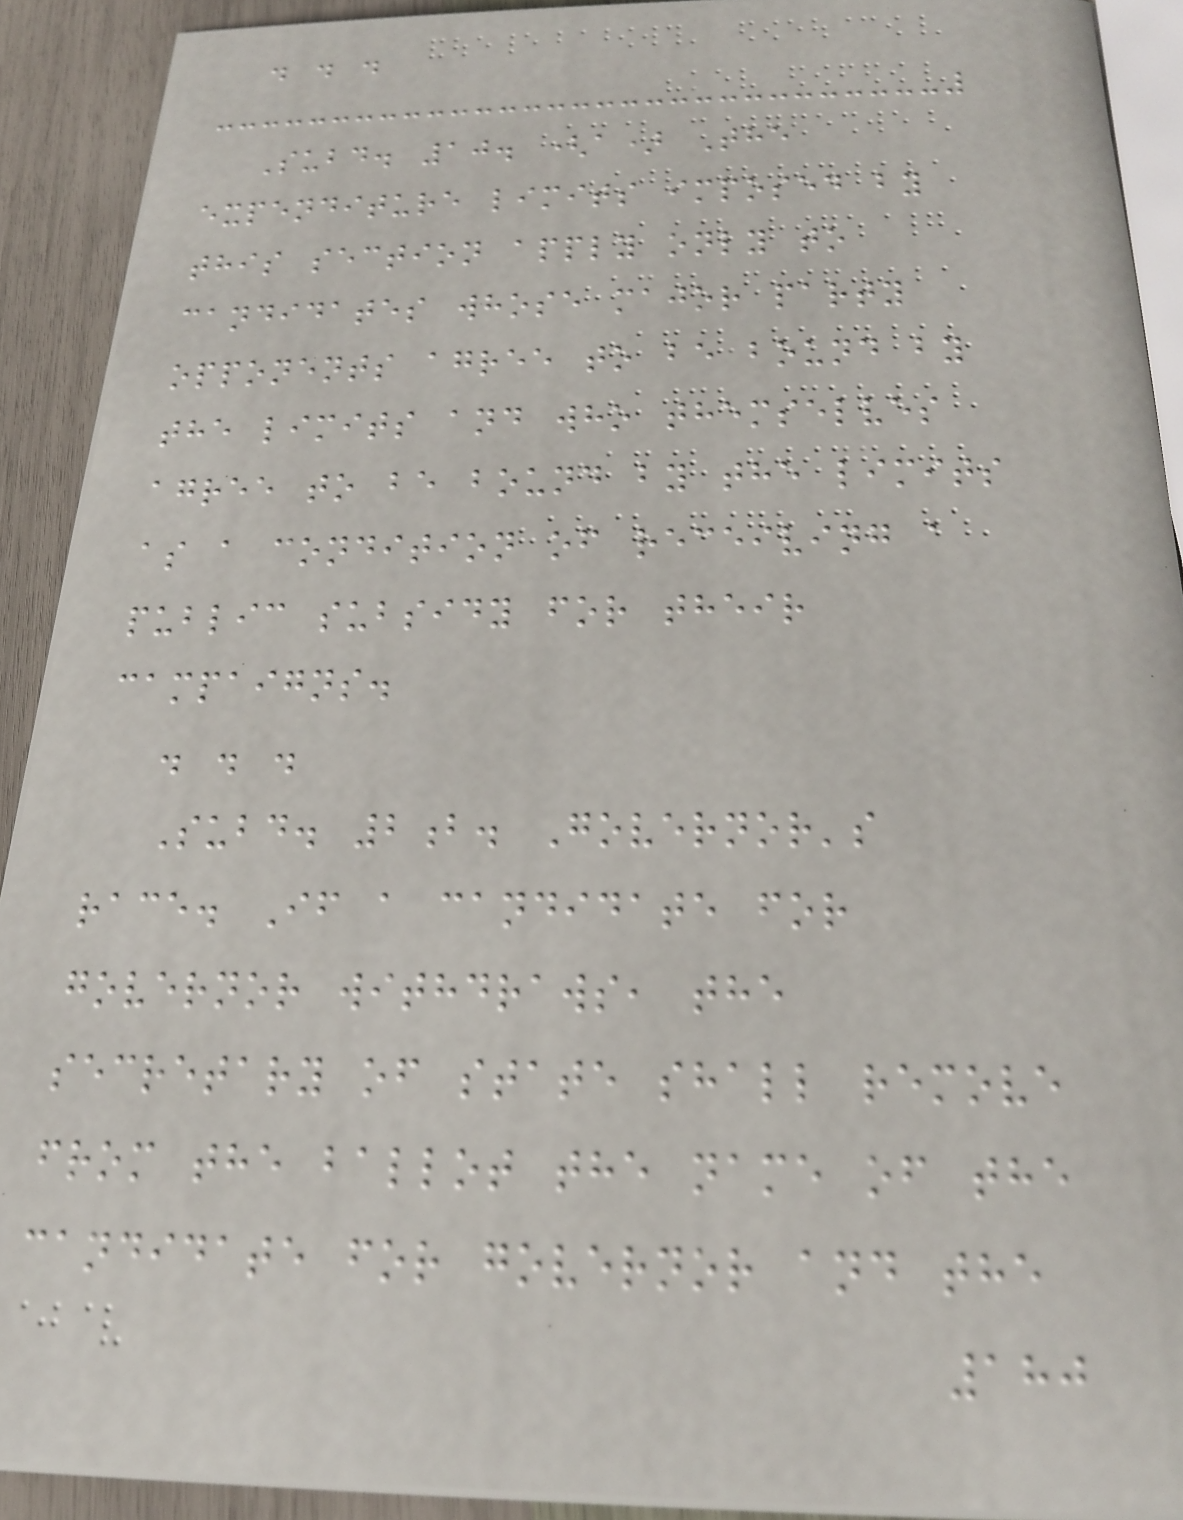. . .
Subd. 10. (a) The
expenditure limits imposed by
this section apply only to
candidates whose major party
opponents agree to be bound by
the limits and who themselves
agree to be bound by the limits
as a condition of receiving a
public subsidy for their
campaigns.
. . .
Subd. 2b. Governor's
race. If a candidate for
governor withdraws, the
secretary of state shall remove
from the ballot the name of the
candidate for governor and the
180
